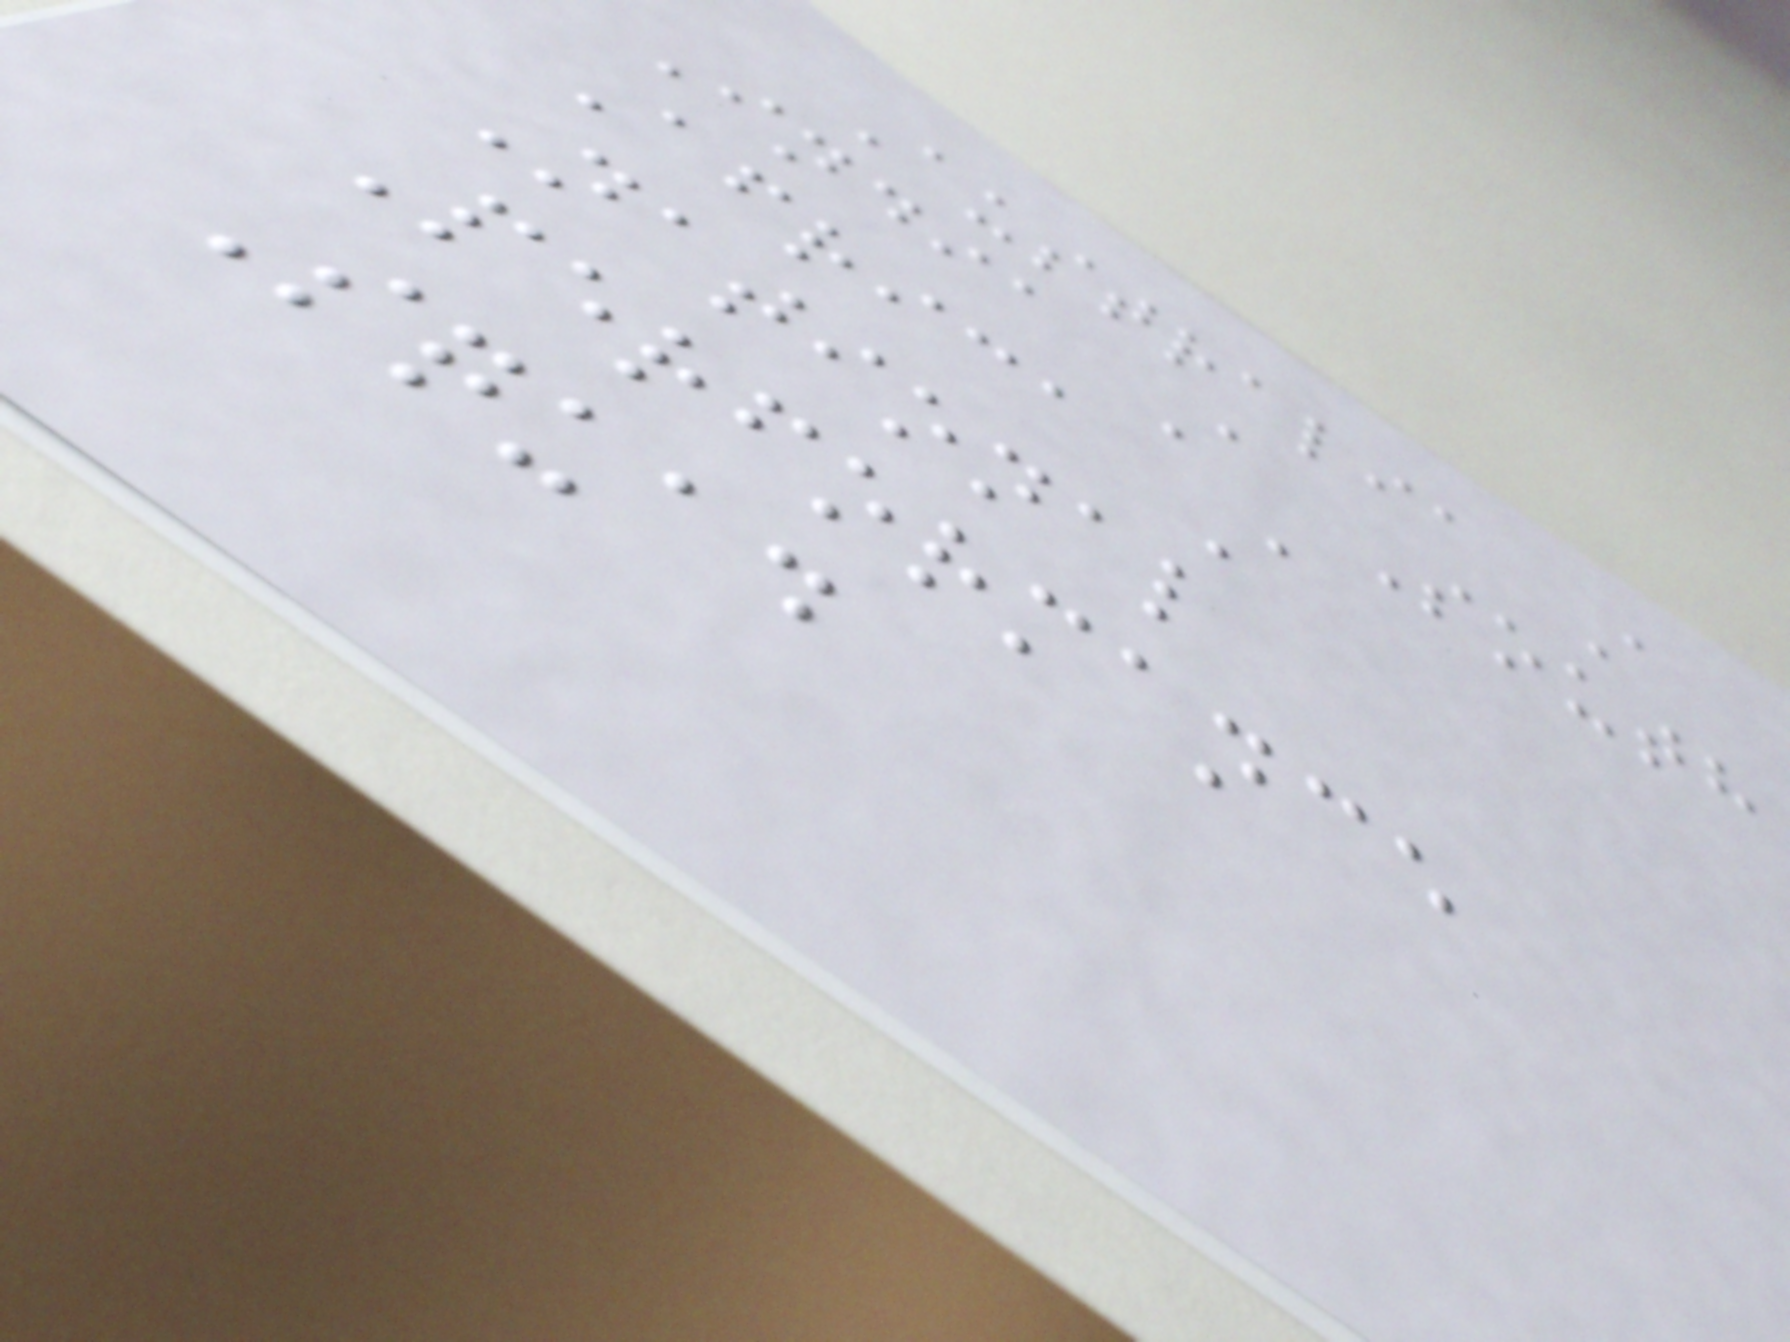Australia A
India A South
Africa A
National
Performance
Squad
